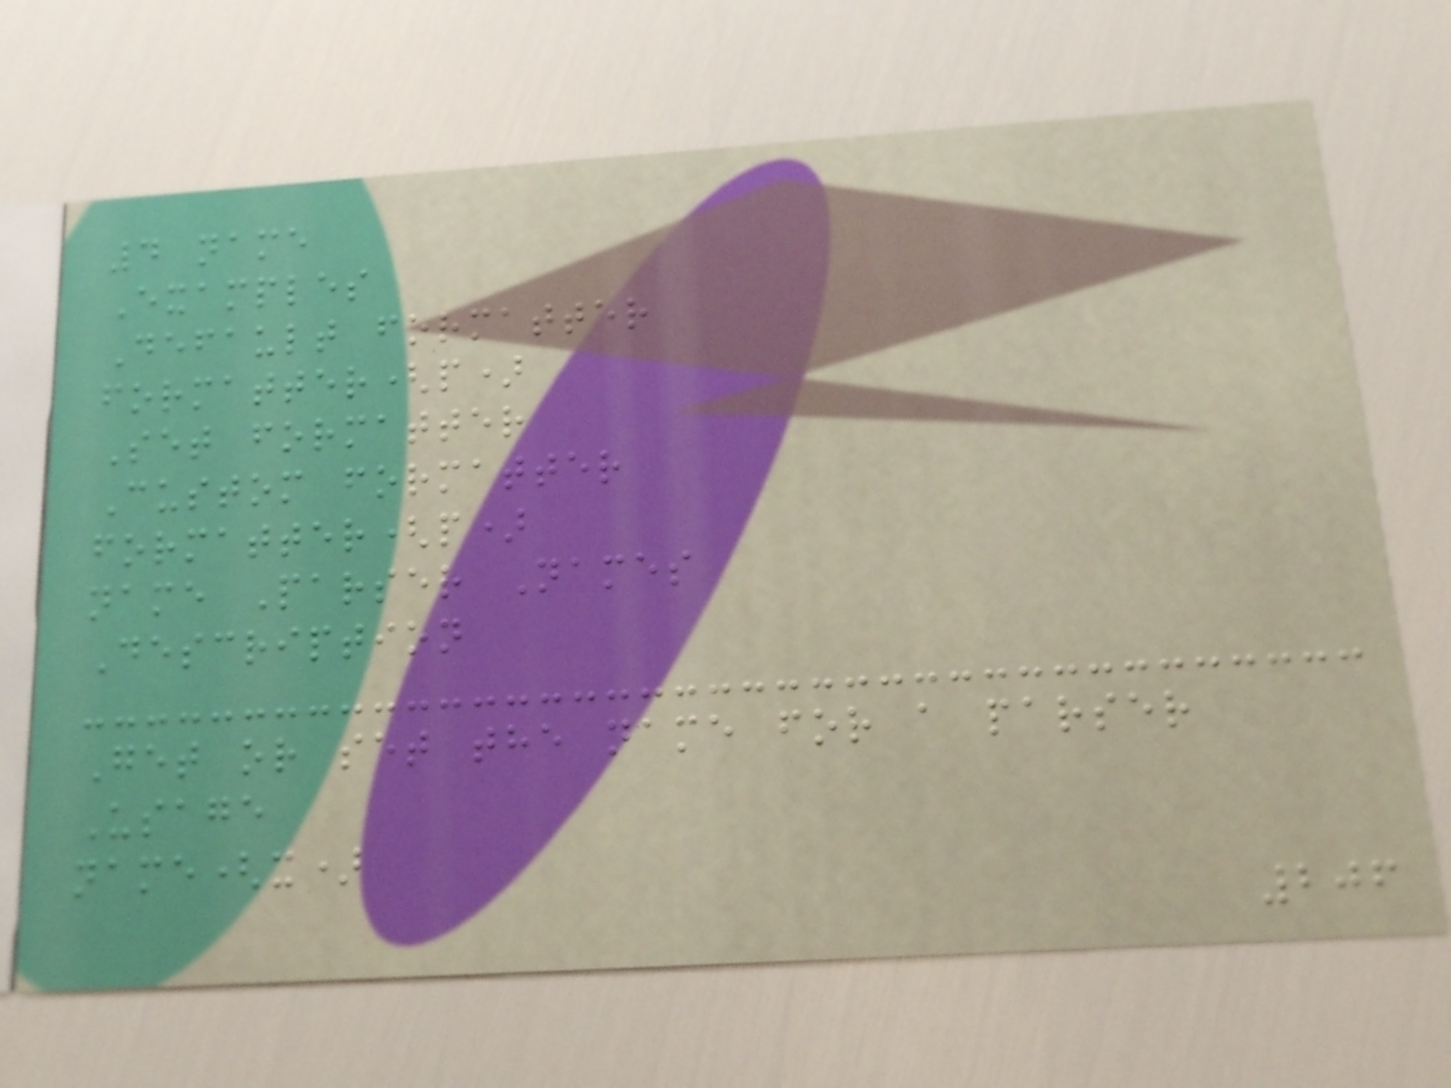4 name
Examples
Default formatter
formatter(p)
Set formatter
Custom formatter
formatter(p)
name Parser Names
Description
Get or set the name for a parser
Usage
name(x)
206
